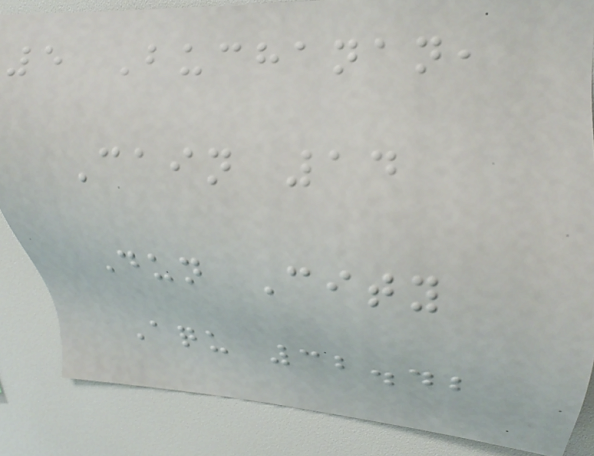5 Buchanan,
Cain 14
Dun City
Aqu 32.42
